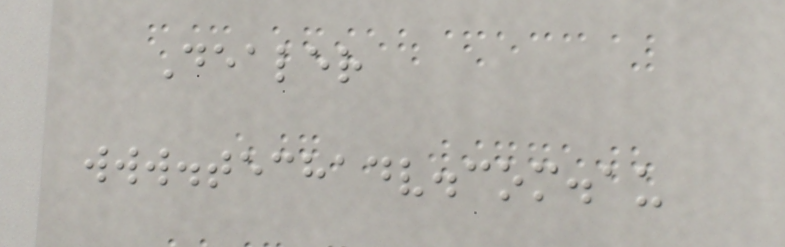Dealer
www.techadv.com.au
